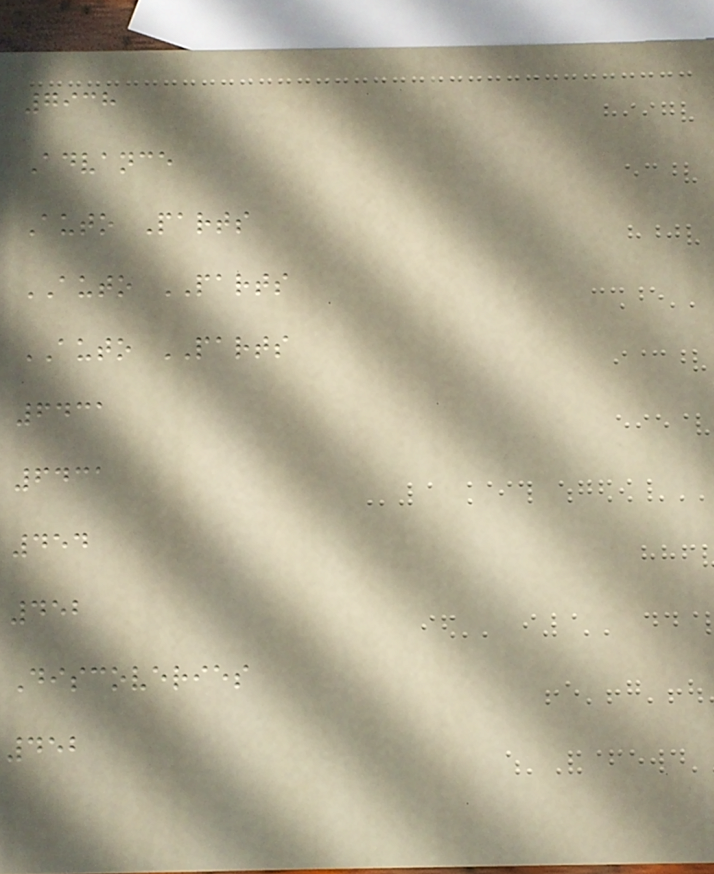7938
Advance
Auto Parts
AUTO PARTS
AUTO PARTS
6431
6431
454
452
Discoveries
452
